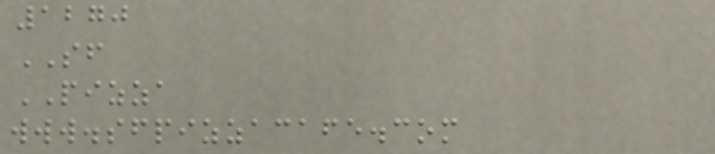1270
SF
PIZZA
www.sfpizzacafe.com
